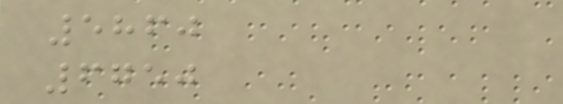5860
6750
